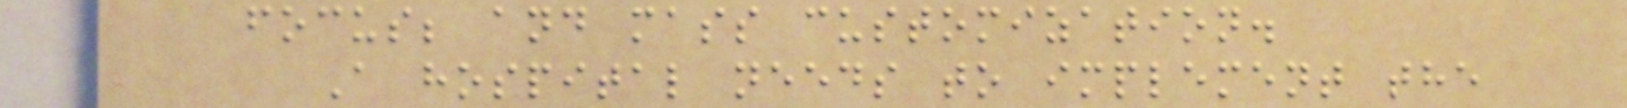focus; and mass customization.
A hospital needs to implement the
